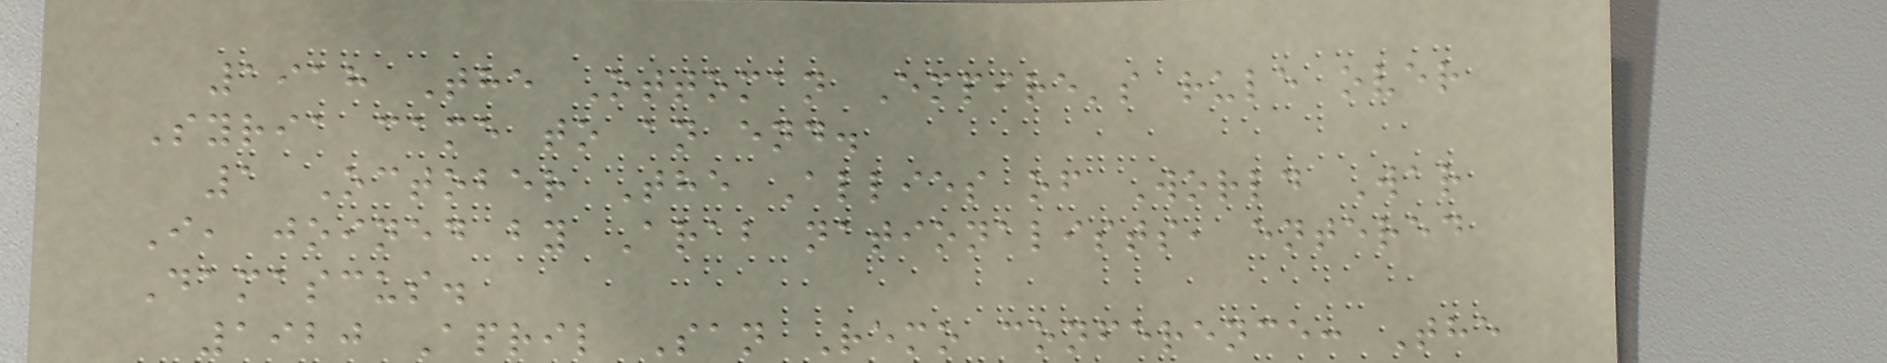1918 The Ottoman Empire's rule over
Syria came to an end.
1 October The Allies of World War
I, joined by Arab nationalists, entered
Damascus.
1920 April San Remo conference: The
